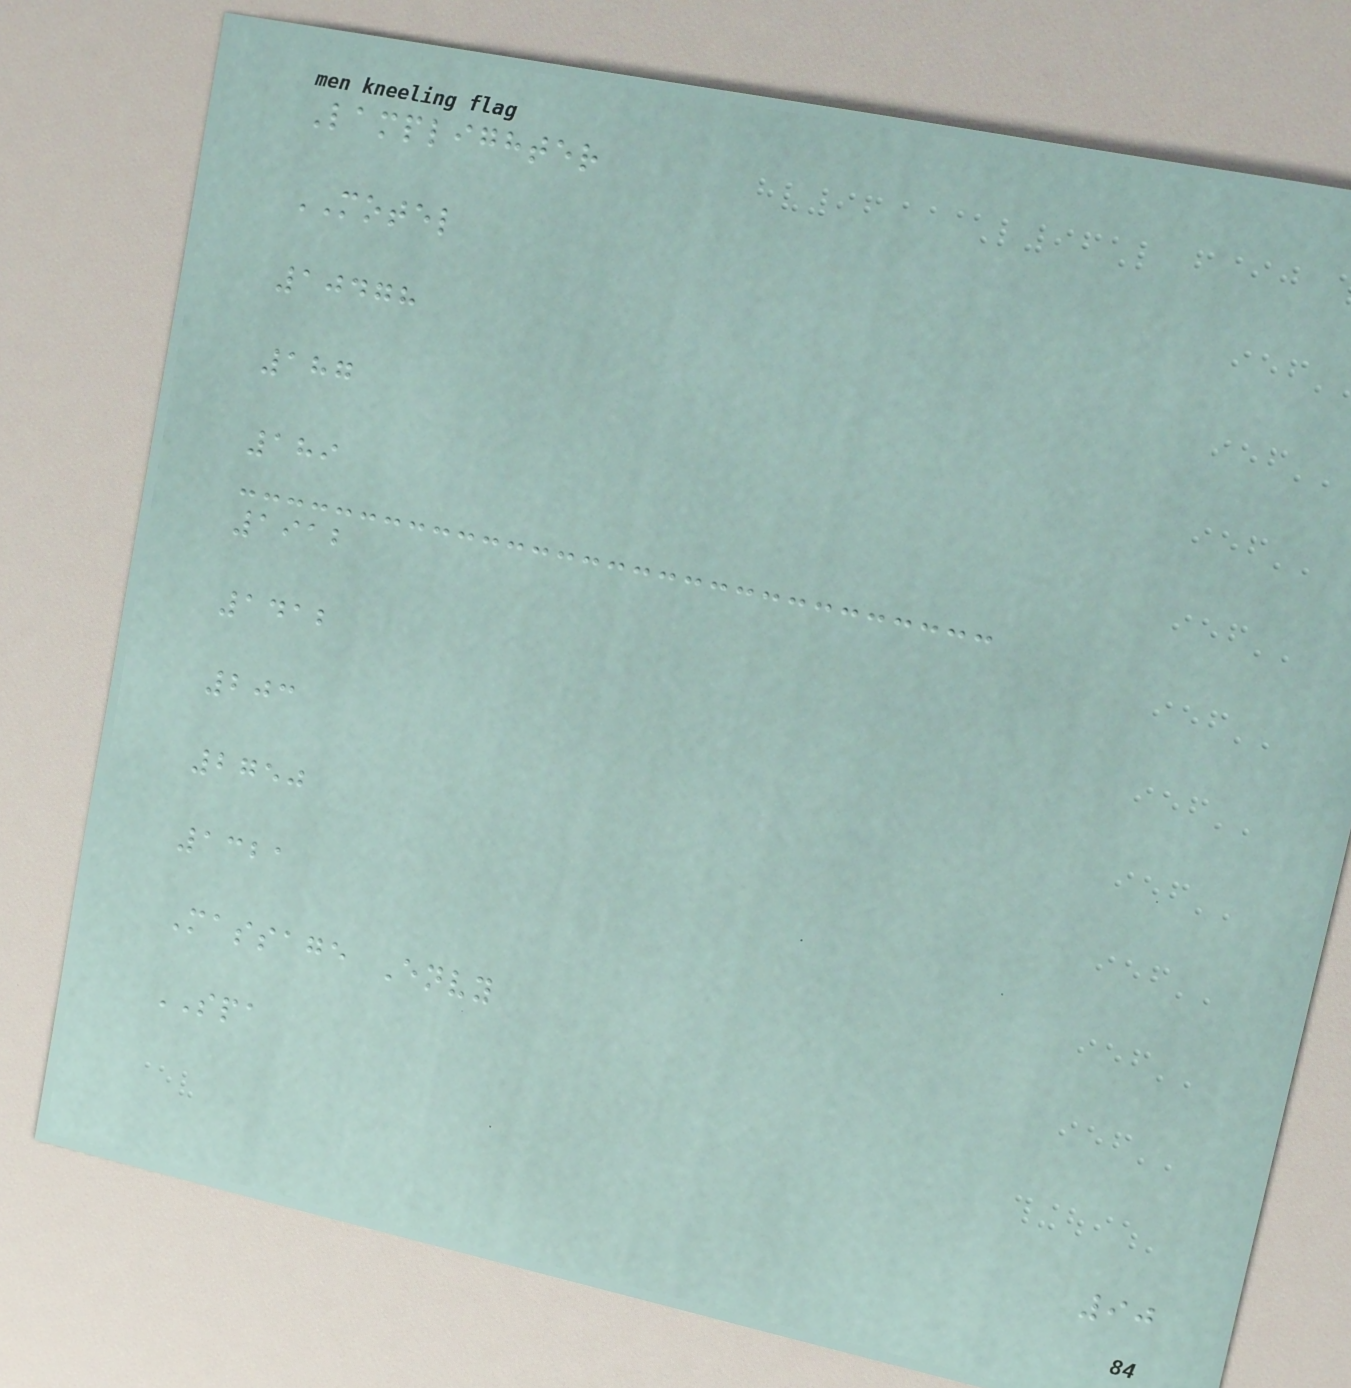Lamplighter
MOTEL
10478
187
189
1912
1412
203
2750
1321
Massage Envy
SPA
90
